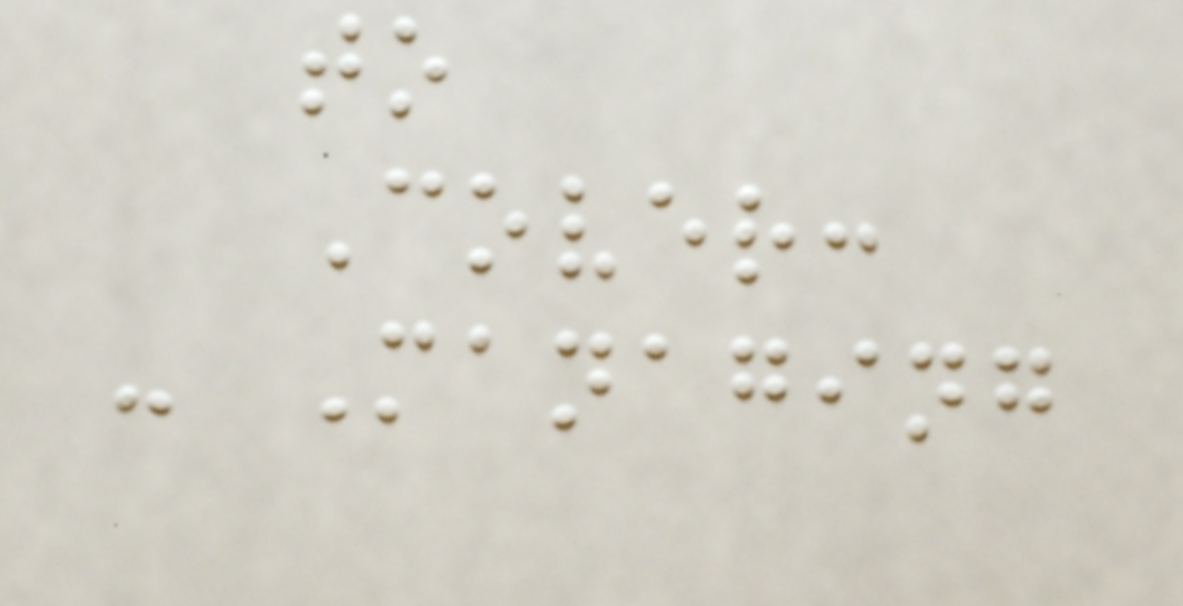to
Cover:
- Managing
